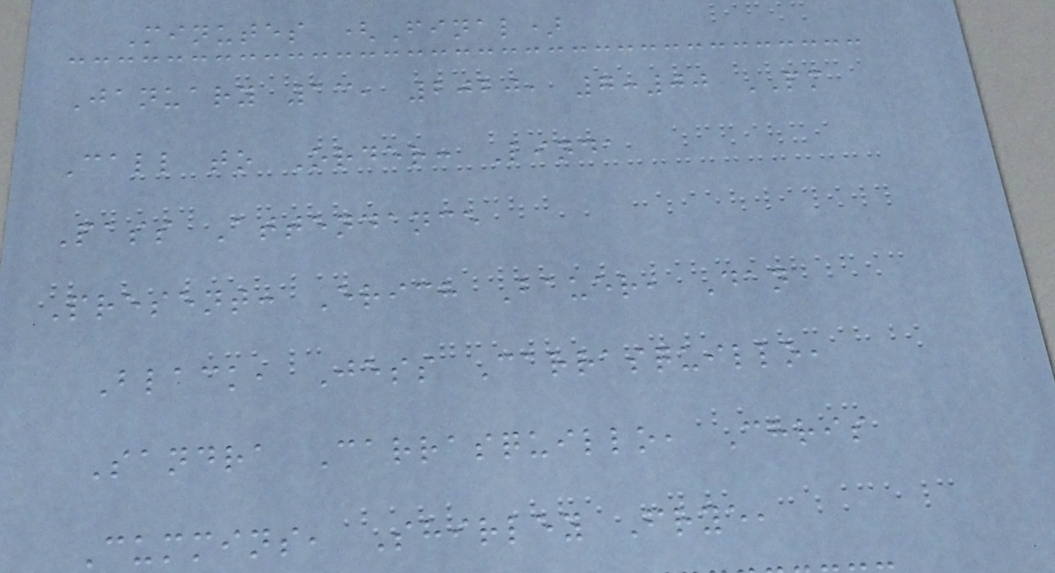Minutes (Final)
January 13, 2020, 7:00 PM
Call to Order: Linda
Pass Attendance
Present: Erich Bauer, Dan
Black, Jess Carrasquillo,
Sandra Carrasquillo, Chris
Cummins, Shirley Frye,
